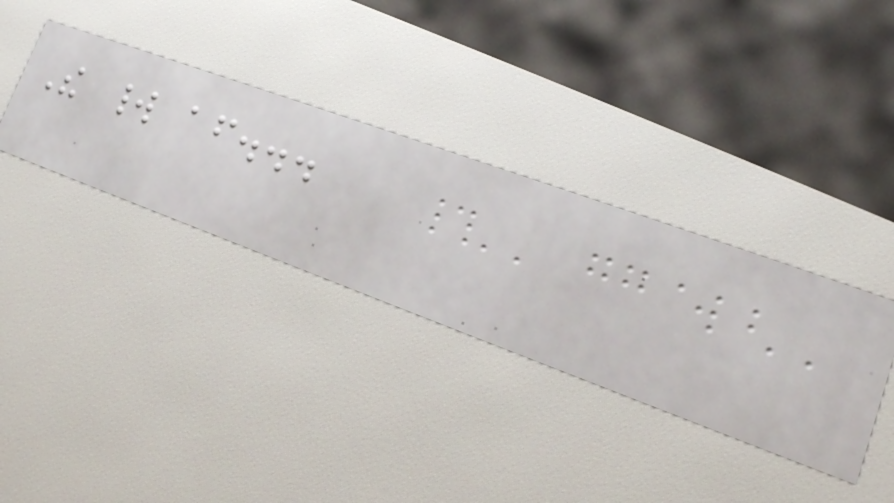The world after...
